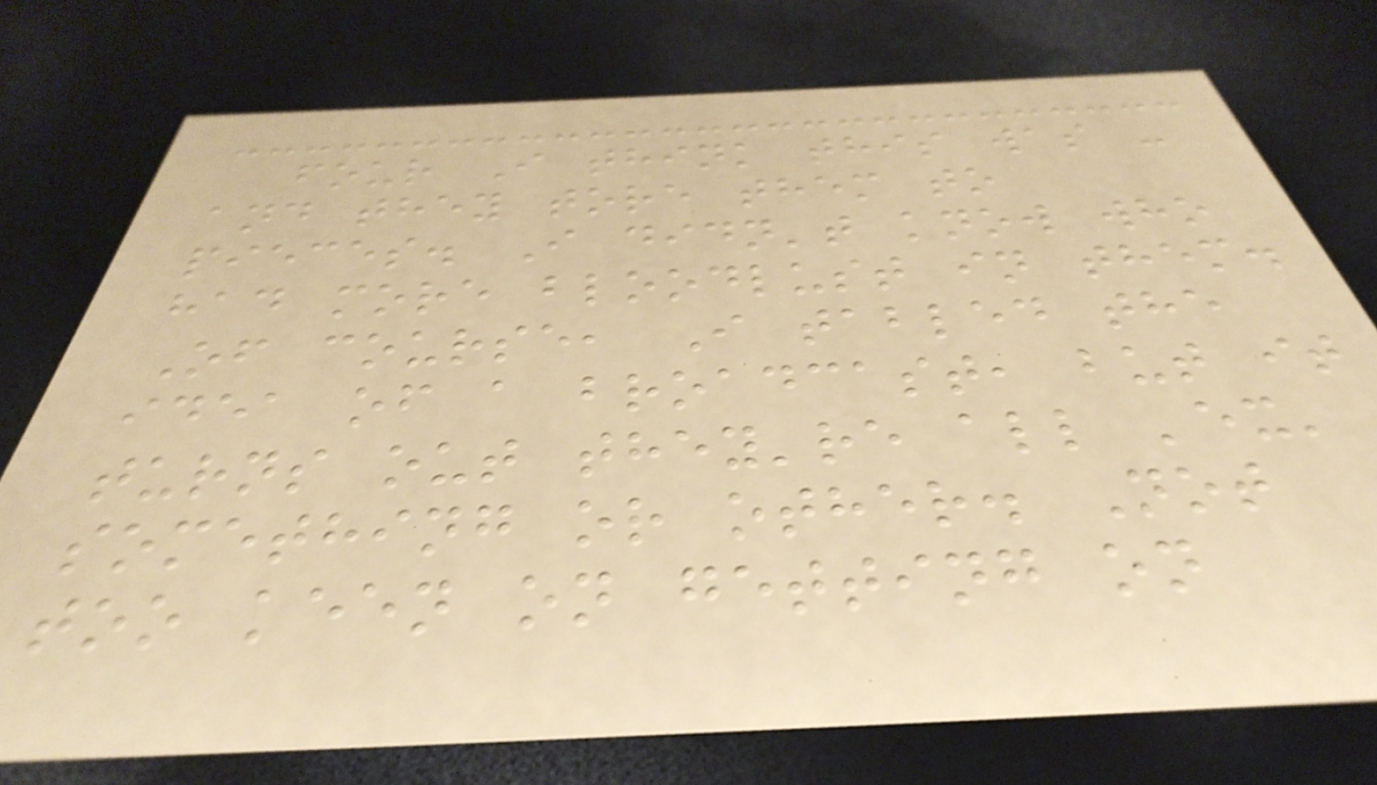four I think this was -
and they tore them to
pieces. I didn't know who
had more bloodlust in them.
Of course, I tabled the
idea of a broadcast, but it
turns out they're all 'ex'
something or other. Not
too keen on getting on
